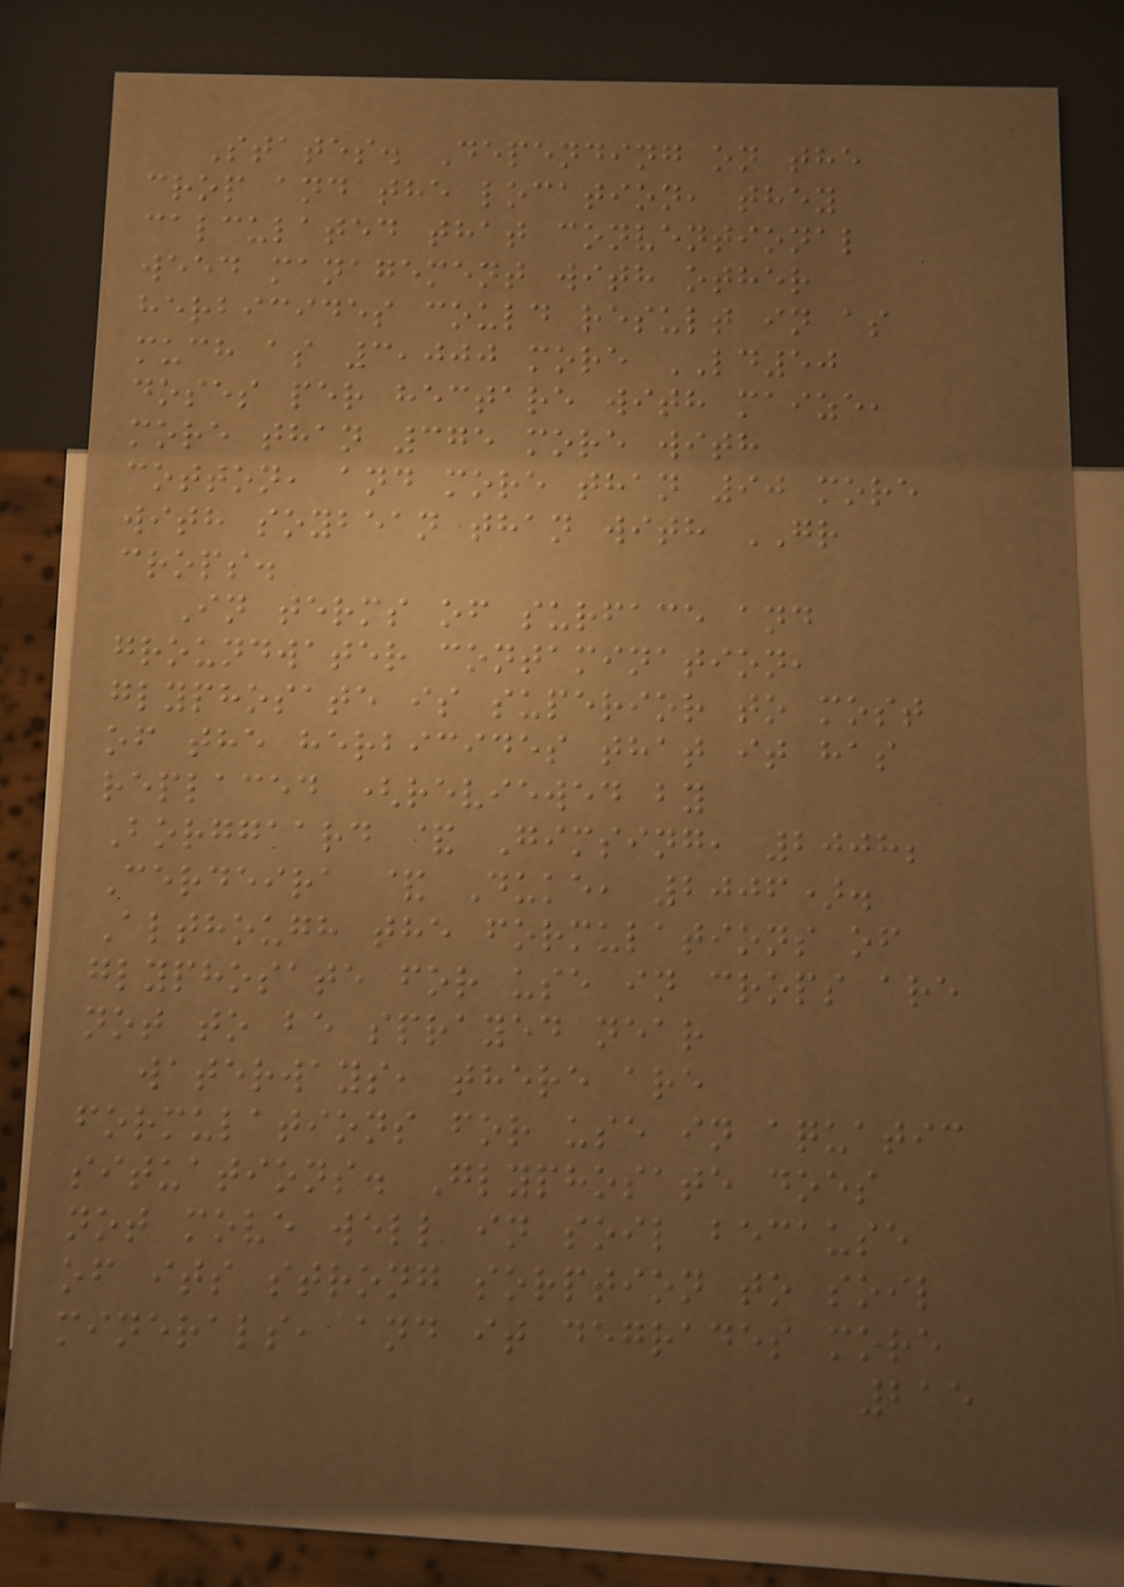States. Depending on the
crop and the location, they
calculated that conventional
weed management with other
herbicides could result in as
much as 3,000 more LD50
doses per hectare with maize,
more than 375 more with
cotton, and more than 90 more
with soybean than with GR
crops.
In terms of surface and
groundwater contamination,
glyphosate is superior to most
of the herbicides that it has
replaced (reviewed by
Borggaard & Gimsing, 2008;
Cerdeira & Duke, 2006).
Although the formulations of
glyphosate for use in crops are
not to be sprayed near
waterways, there are
formulations for use in aquatic
situations. Glyphosate does
not move well in soil because
of its strong sorption to soil
minerals, and it degrades more
215
